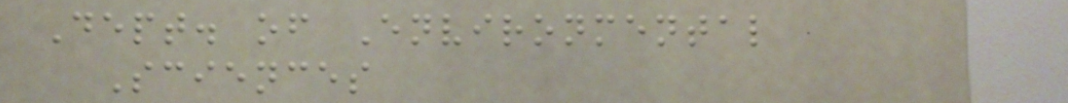Dept. of Environmental
Sciences
